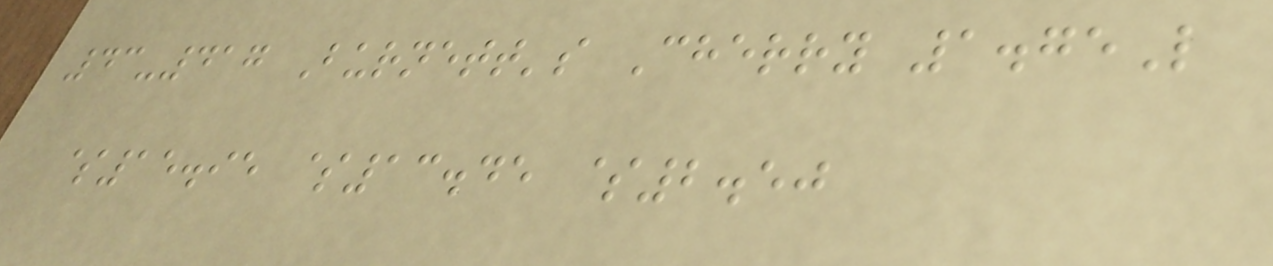43-417 Burnett's Cherry 1.75L
$15.95 $13.45 $2.50
